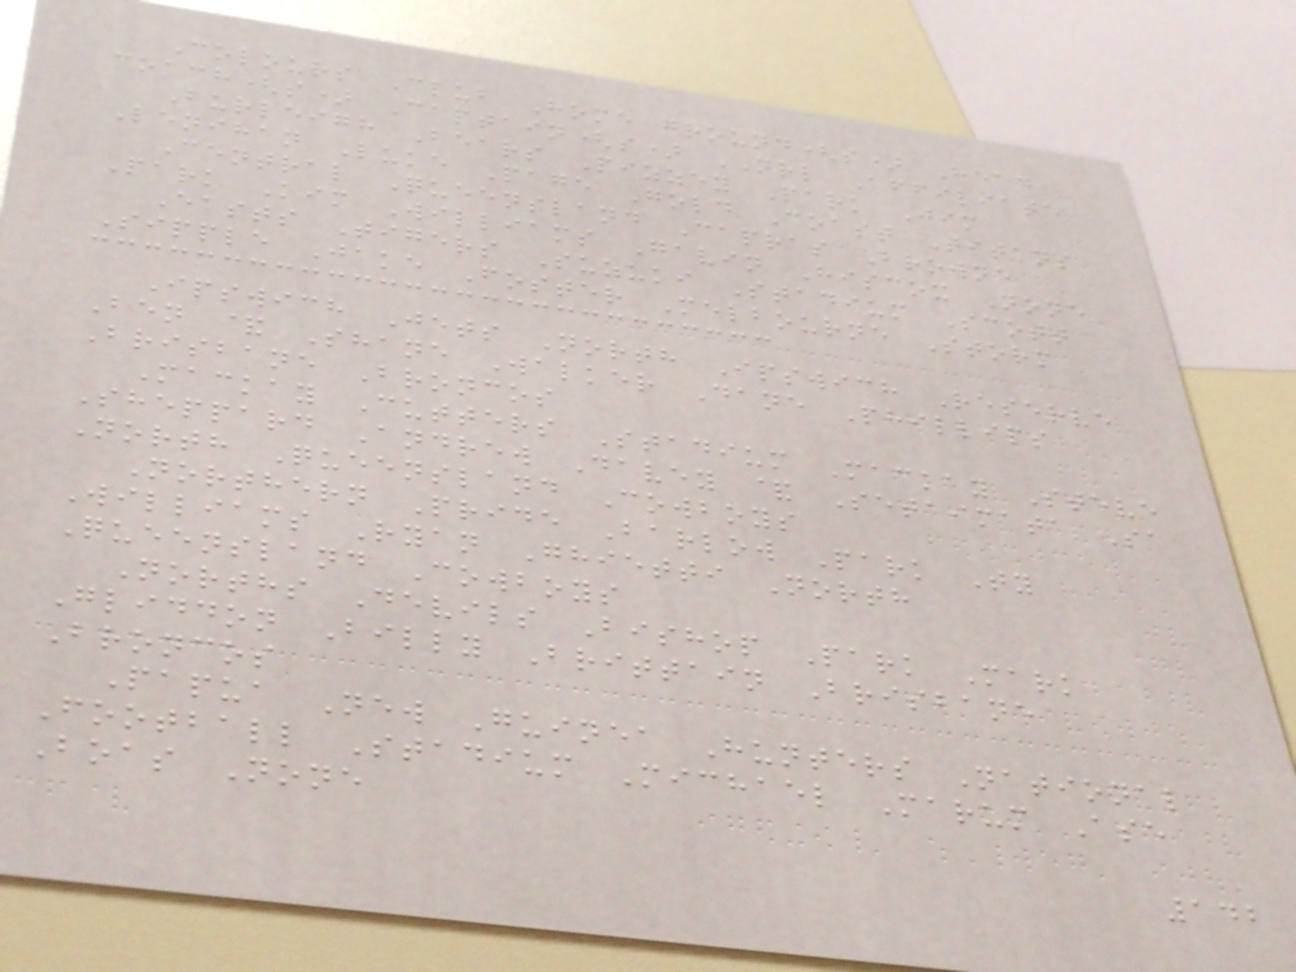Colours Club Home ground(s) Head
coach(s) Captain(s) NRL Affiliate
Burleigh Bears Pizzey Park Jim
Lenihan Luke Page Gold Coast Titans
Central Queensland Capras Browne
Park Kim Williams Gavin Hiscox None
Easts Tigers Suzuki Stadium Scott
Sipple Jake Foster Melbourne Storm
Ipswich Jets North Ipswich Reserve
Ben & Shane Walker Dane Phillips
Brisbane Broncos
Mackay Cutters Stadium Mackay Steve
Sheppard Andrew Davey & Setaimata Sa
North Queensland Cowboys
Northern Pride Barlow Park Ty
Williams Ryan Ghietti North
Queensland Cowboys
Norths Devils Bishop Park Mark
Gliddon Billy Brittain Brisbane
Broncos
Papua New Guinea Hunters National
Football Stadium Michael Marum Ase
Boas None
142
